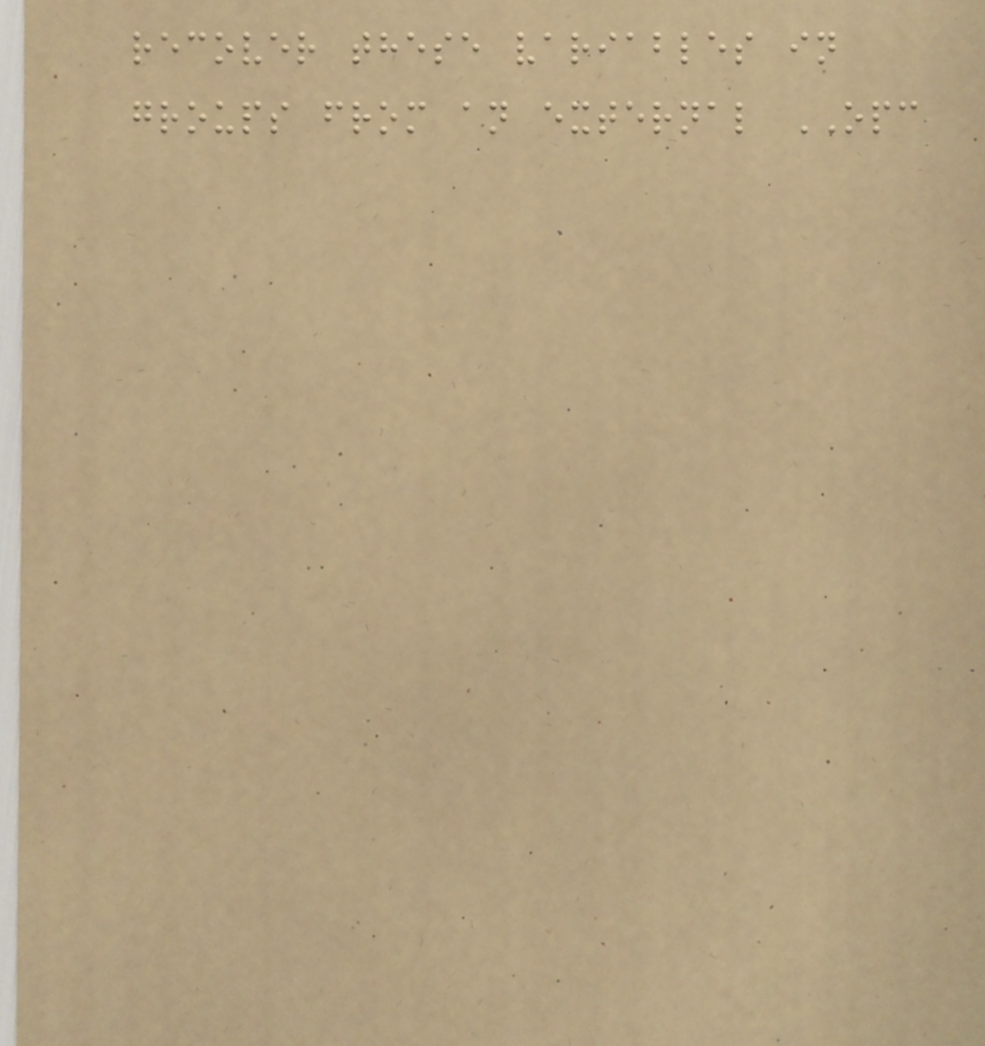recover these variables in
groups from an external OPC
